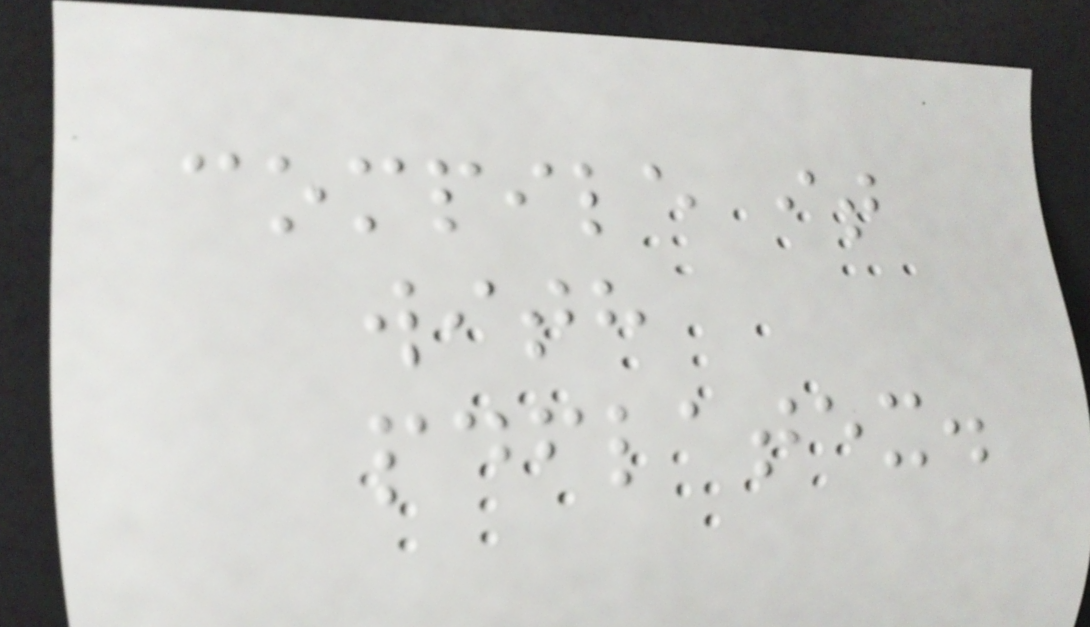compile it
with
pdflatex.
